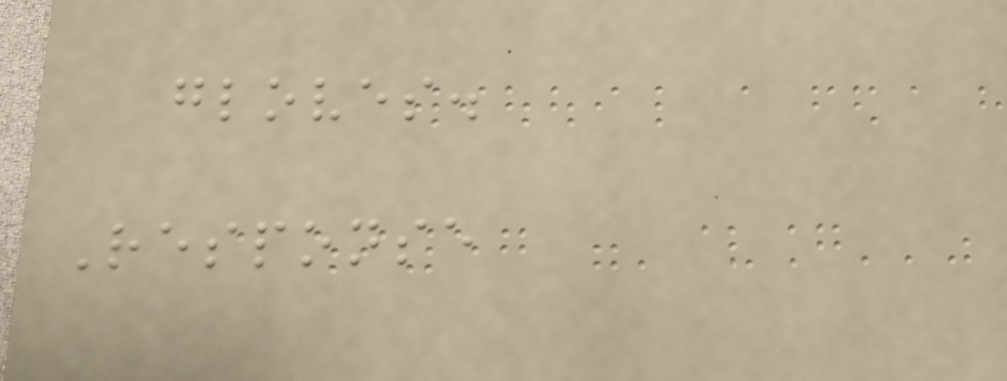gloves.
Response
